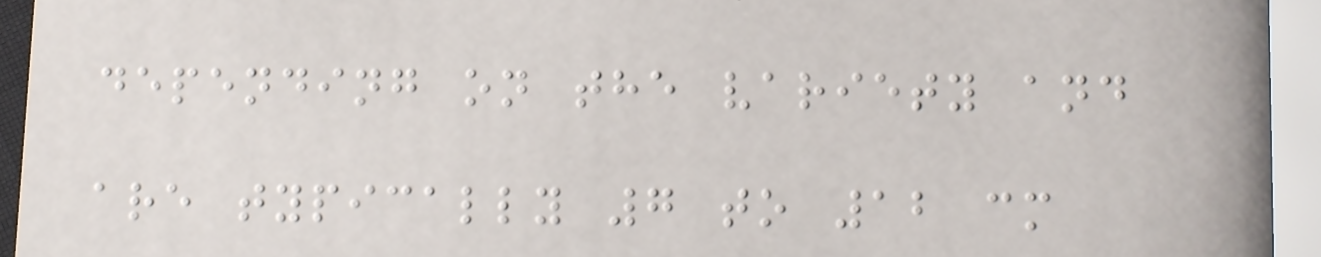depending on the variety and
are typically 7 to 12 cm
